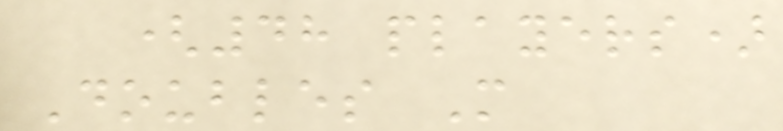(48 players)
Doubles M
